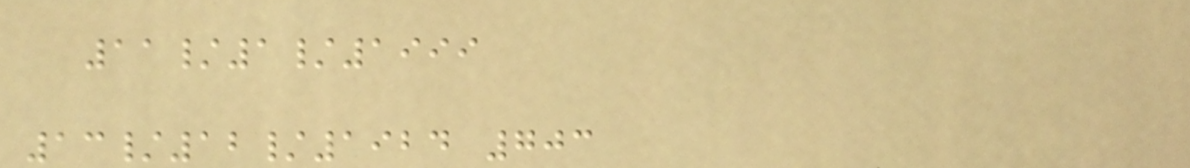11/1/1999
13/12/1924 703
